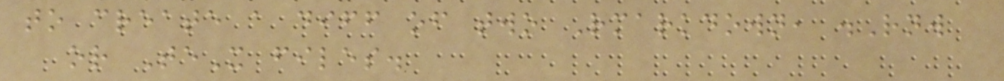to create a diff of two Rmarkdown, .Rnw
or TeX files.
